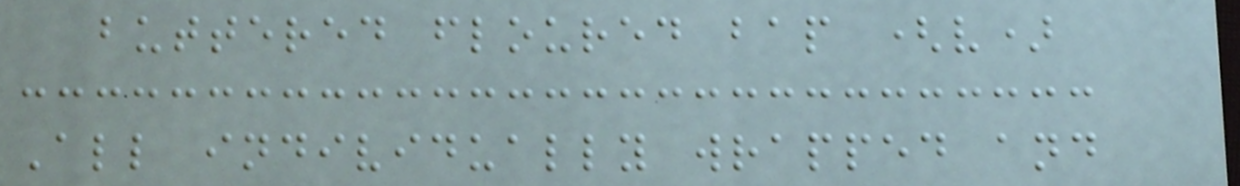buttered floured bap (v)
All individually wrapped and
